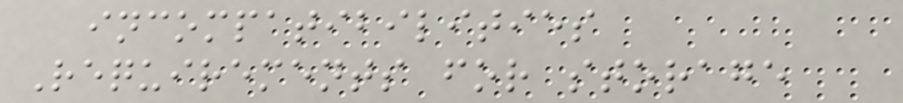incompatibilities
Requirements for storage
